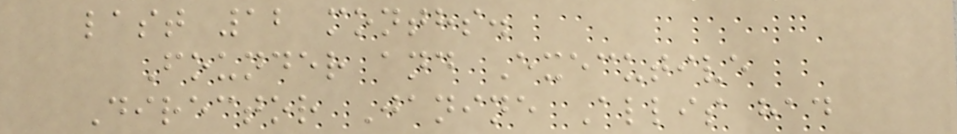last 12 months.
Founder and Executive
Director Janine Allis had
